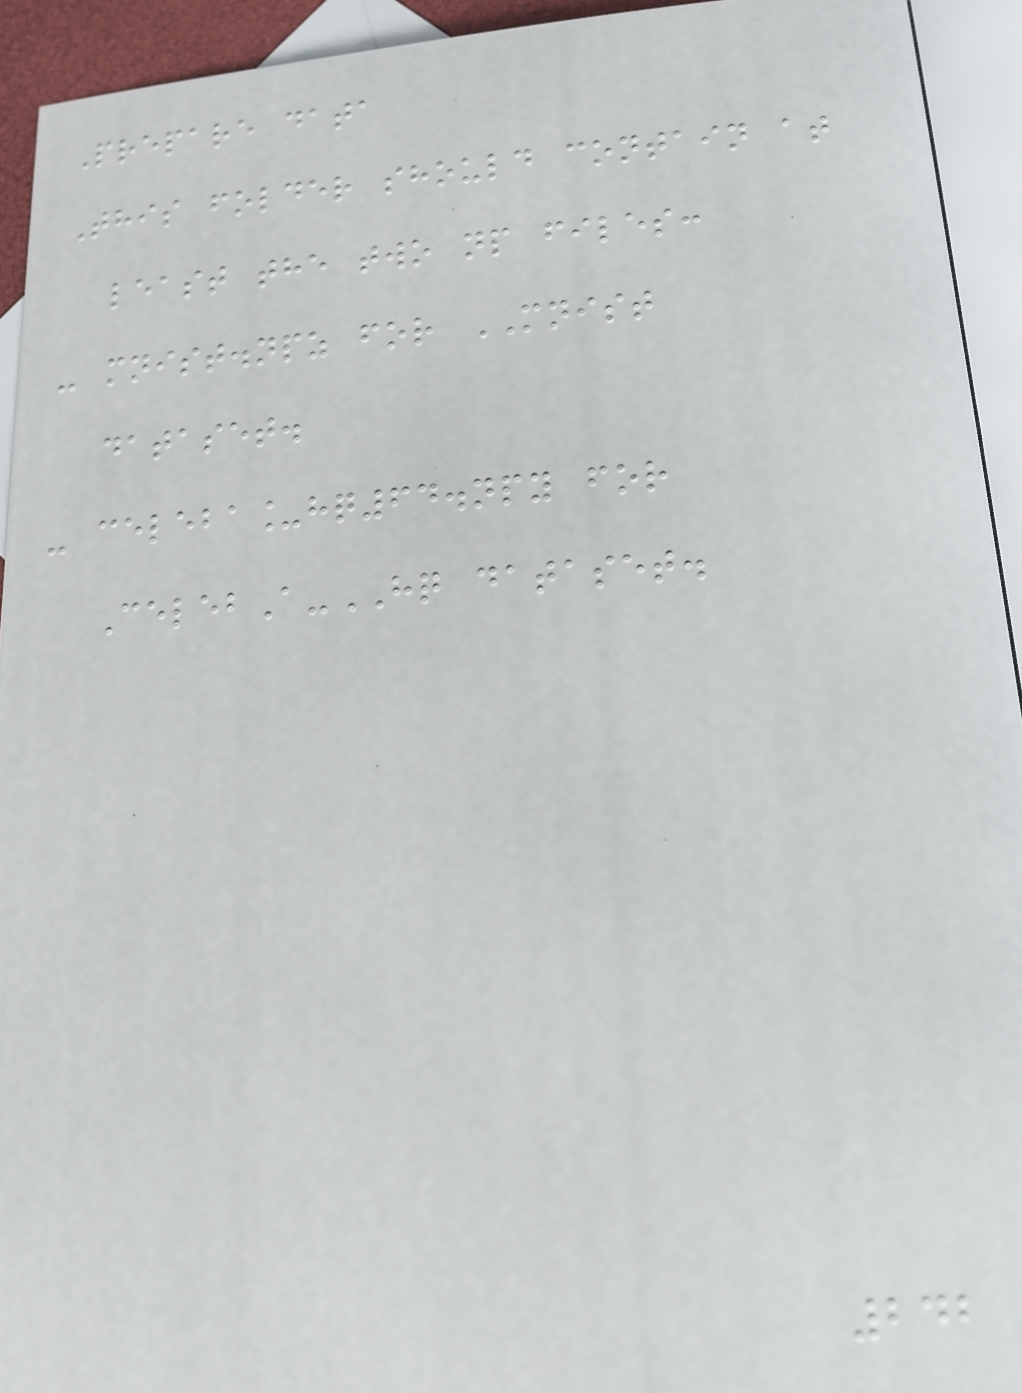Prepare data
This folder should contain at
least the two np files:
- mnist.npz for MNIST
dataset.
- celeba_hq64.npy for
CelebA-HQ dataset.
242
